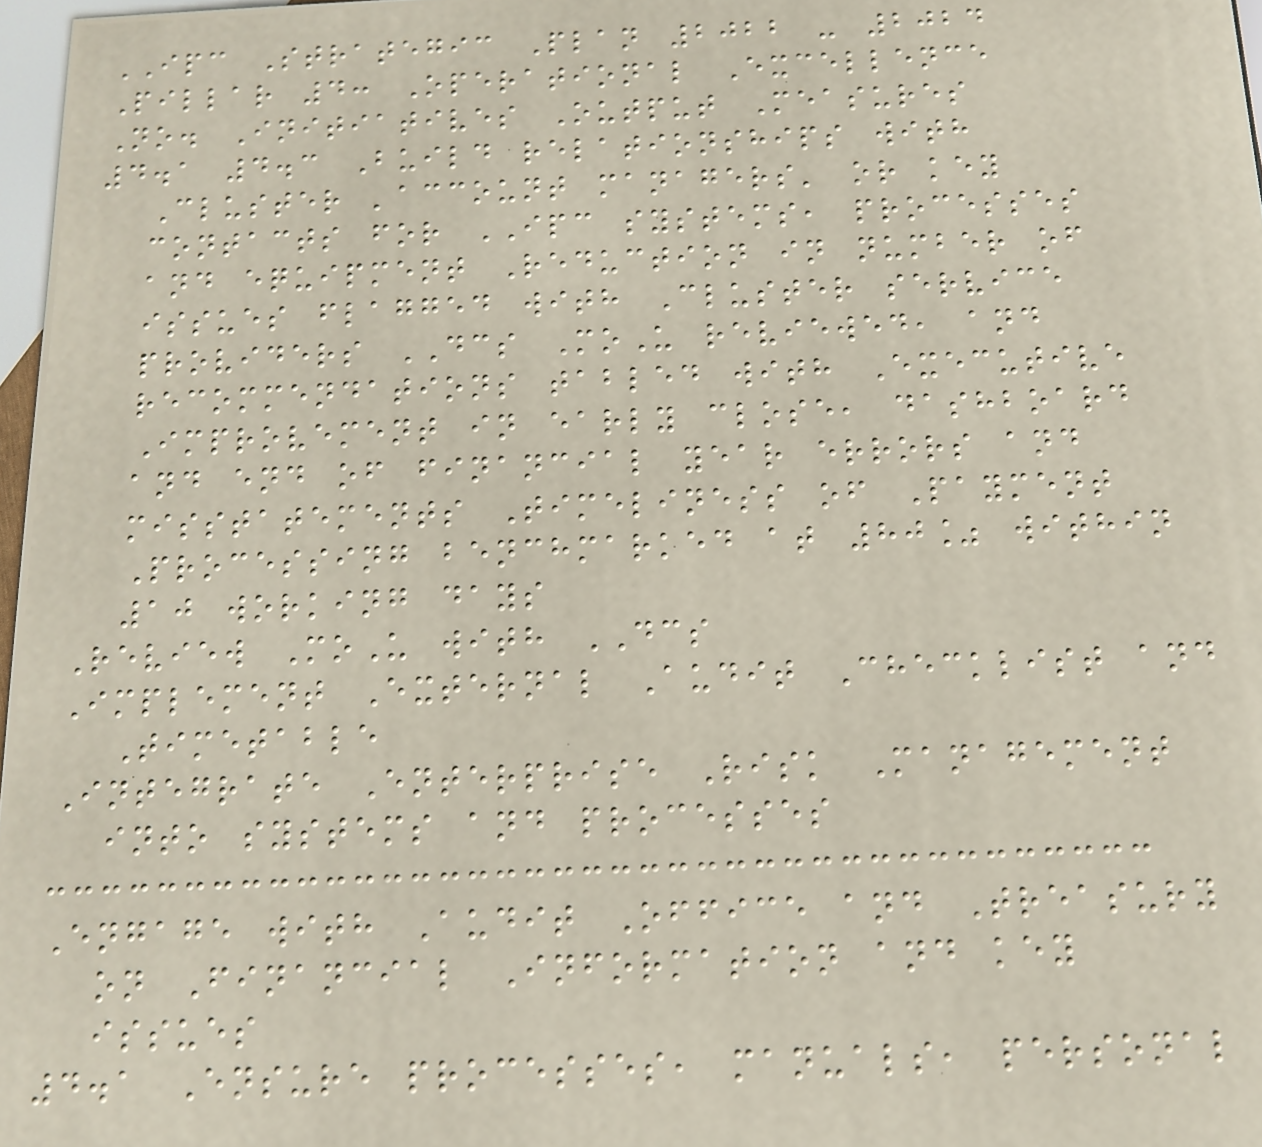IPC Strategic Plan 2022 - 2024
Pillar 4: Operational Excellence
No. Initiatives Output Measures
4.1 4.3 Build relationships with
Cluster 'account managers' or key
contacts for IPC systems, processes
and equipment Reduction in number of
issues flagged with Cluster service
providers DCS MoU reviewed, and
recommendations tabled with Executive
Improvement in early close, dashboard
and end of financial year errors and
misstatements Timeliness of Payment
Processing benchmarked at 80% within
10 working days
Review MoU with DCS
Implement External Audit Checklist and
Timetable
Integrate Enterprise Risk Management
into systems and processes
Engage with Audit Office and Treasury
on Financial Information and key
issues
4.1 Ensure processes, manuals, personal
